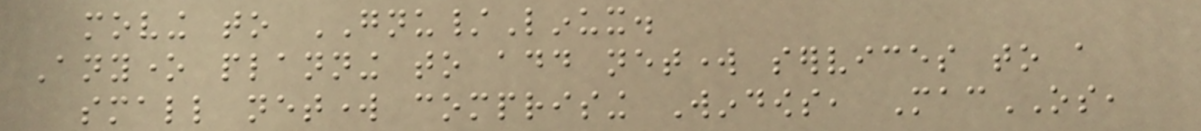moving to GNU/Linux.
Anyone planning to add network services to a
small network comprising Windows, MacOS,
